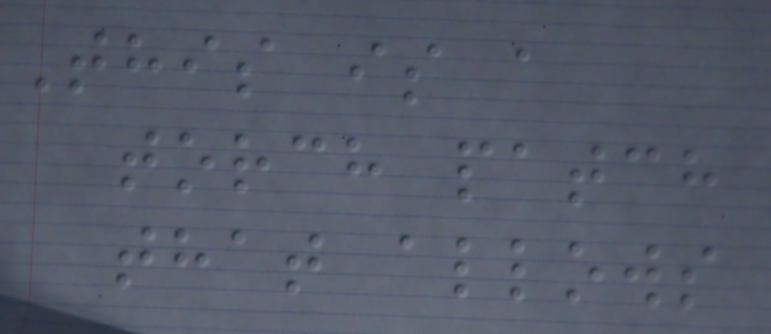This is a
torch patch
that allows
